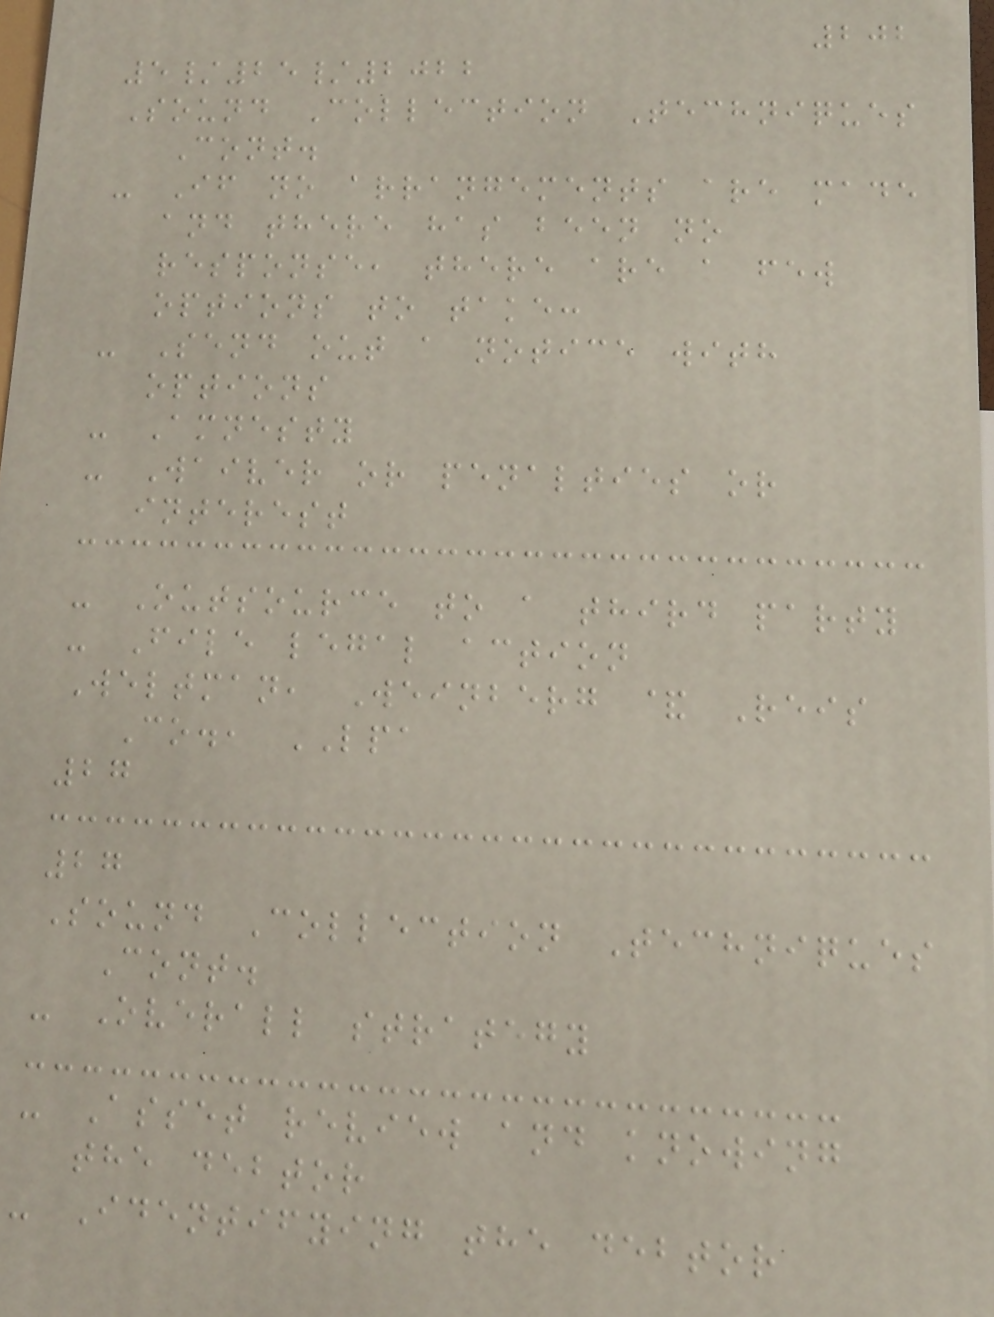202
5/25/2022
Sound Collection Techniques
Cont.
- If no arrangements are made
and there has been no
response, there are a few
options to take:
- Send out a notice with
options
- Amnesty
- Waiver or penalties or
interest
- Outsource to a third party
- File legal action
Weltman, Weinberg & Reis
Co., LPA
27
27
Sound Collection Techniques
Cont.
- Overall strategy
- Asset review and knowing
the debtor
- Identifying the debtor
